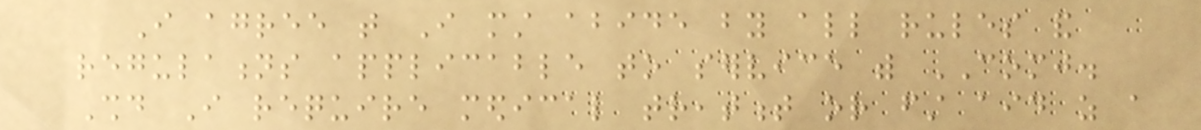I agree that I must abide by all rules and
regulations applicable to service with COMJ.
Should I require medical treatment or first aid as a
